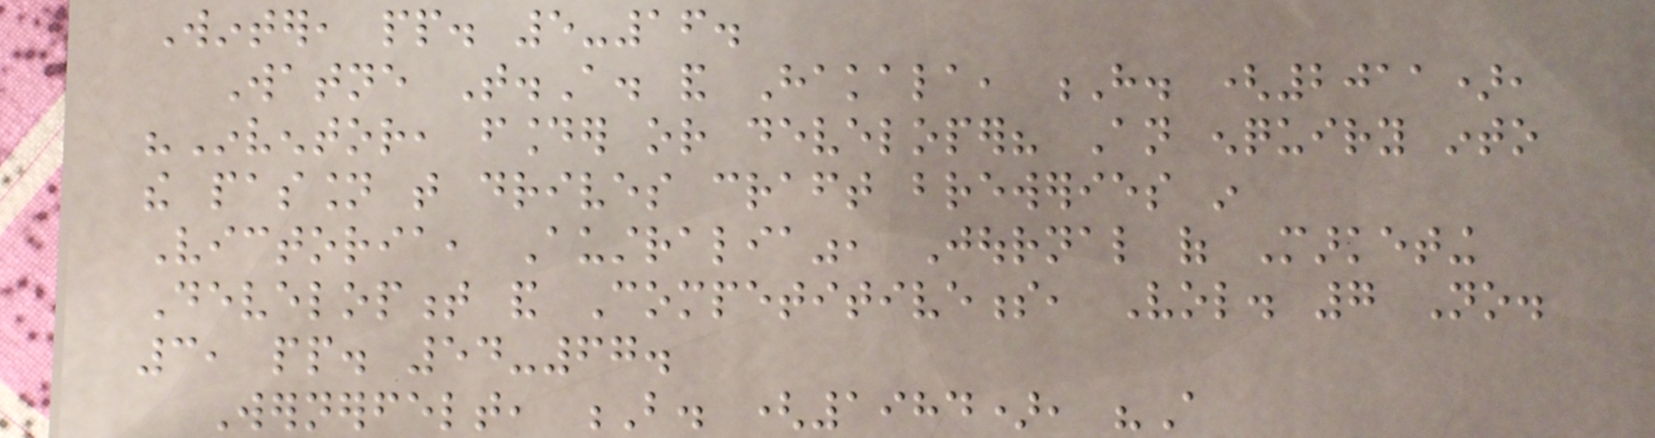Winter, pp. 5-16.
Watne T.A. and Hakala, H. (2011),
"Inventor, founder or developer? An enquiry into
the passion that drives craft breweries in
Victoria, Australia", Journal of Marketing
Development and Competitiveness, Vol. 7 No.
3, pp. 54-67.
Wernerfelt, B. (1984), "A
